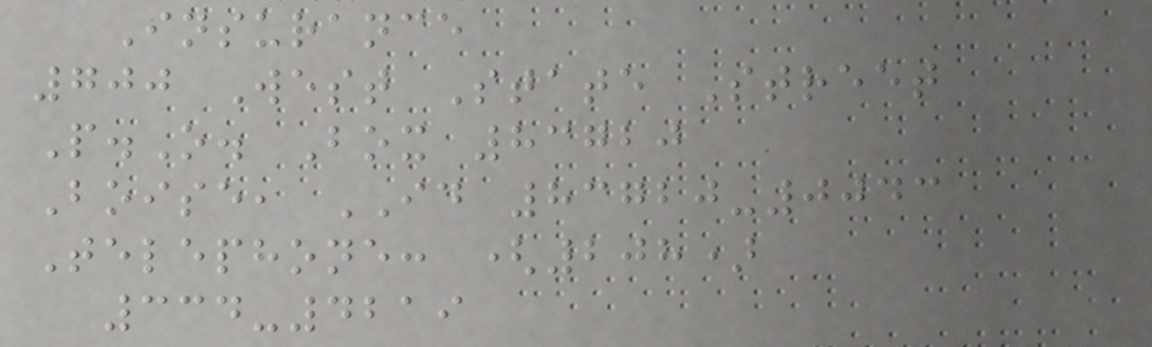Insurance
700 West State Street
P.O. Box 83720
Boise, ID 83720-0043
Telephone: (208)
334-4219
